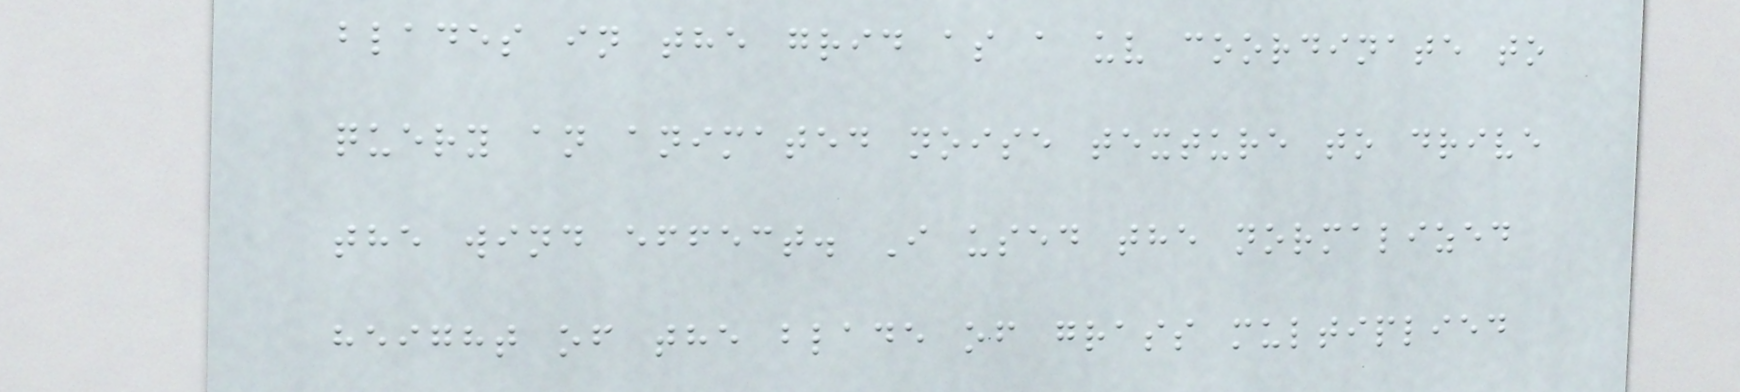blades in the grid as a uv coordinate to
query an animated noise texture to drive
the wind effect. I used the normalized
height of the blade of grass multiplied
